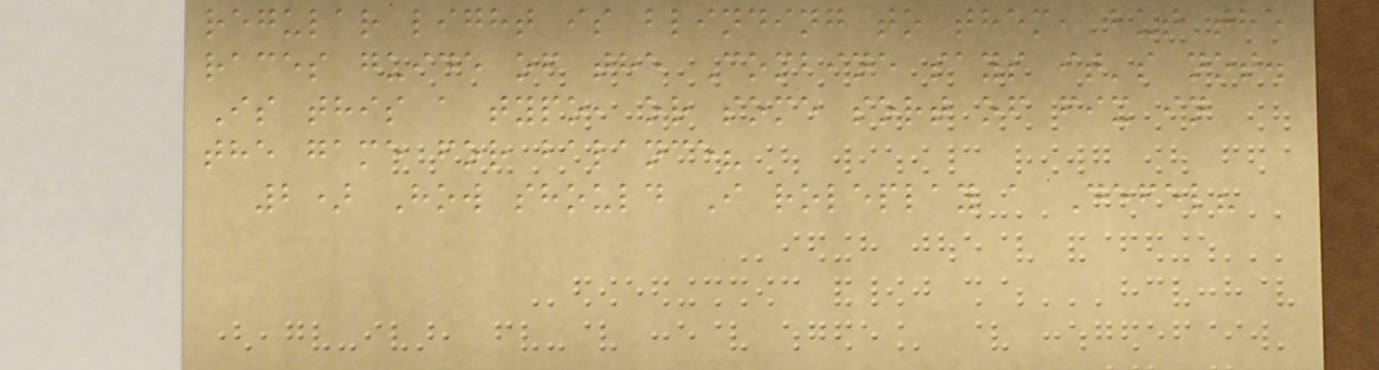regular light is blinding to them, but the
races guide of the Combine says it's not.
Is this a typo, or some sort of fix in
the game for balance?
2) How should I roleplay a Defel?
